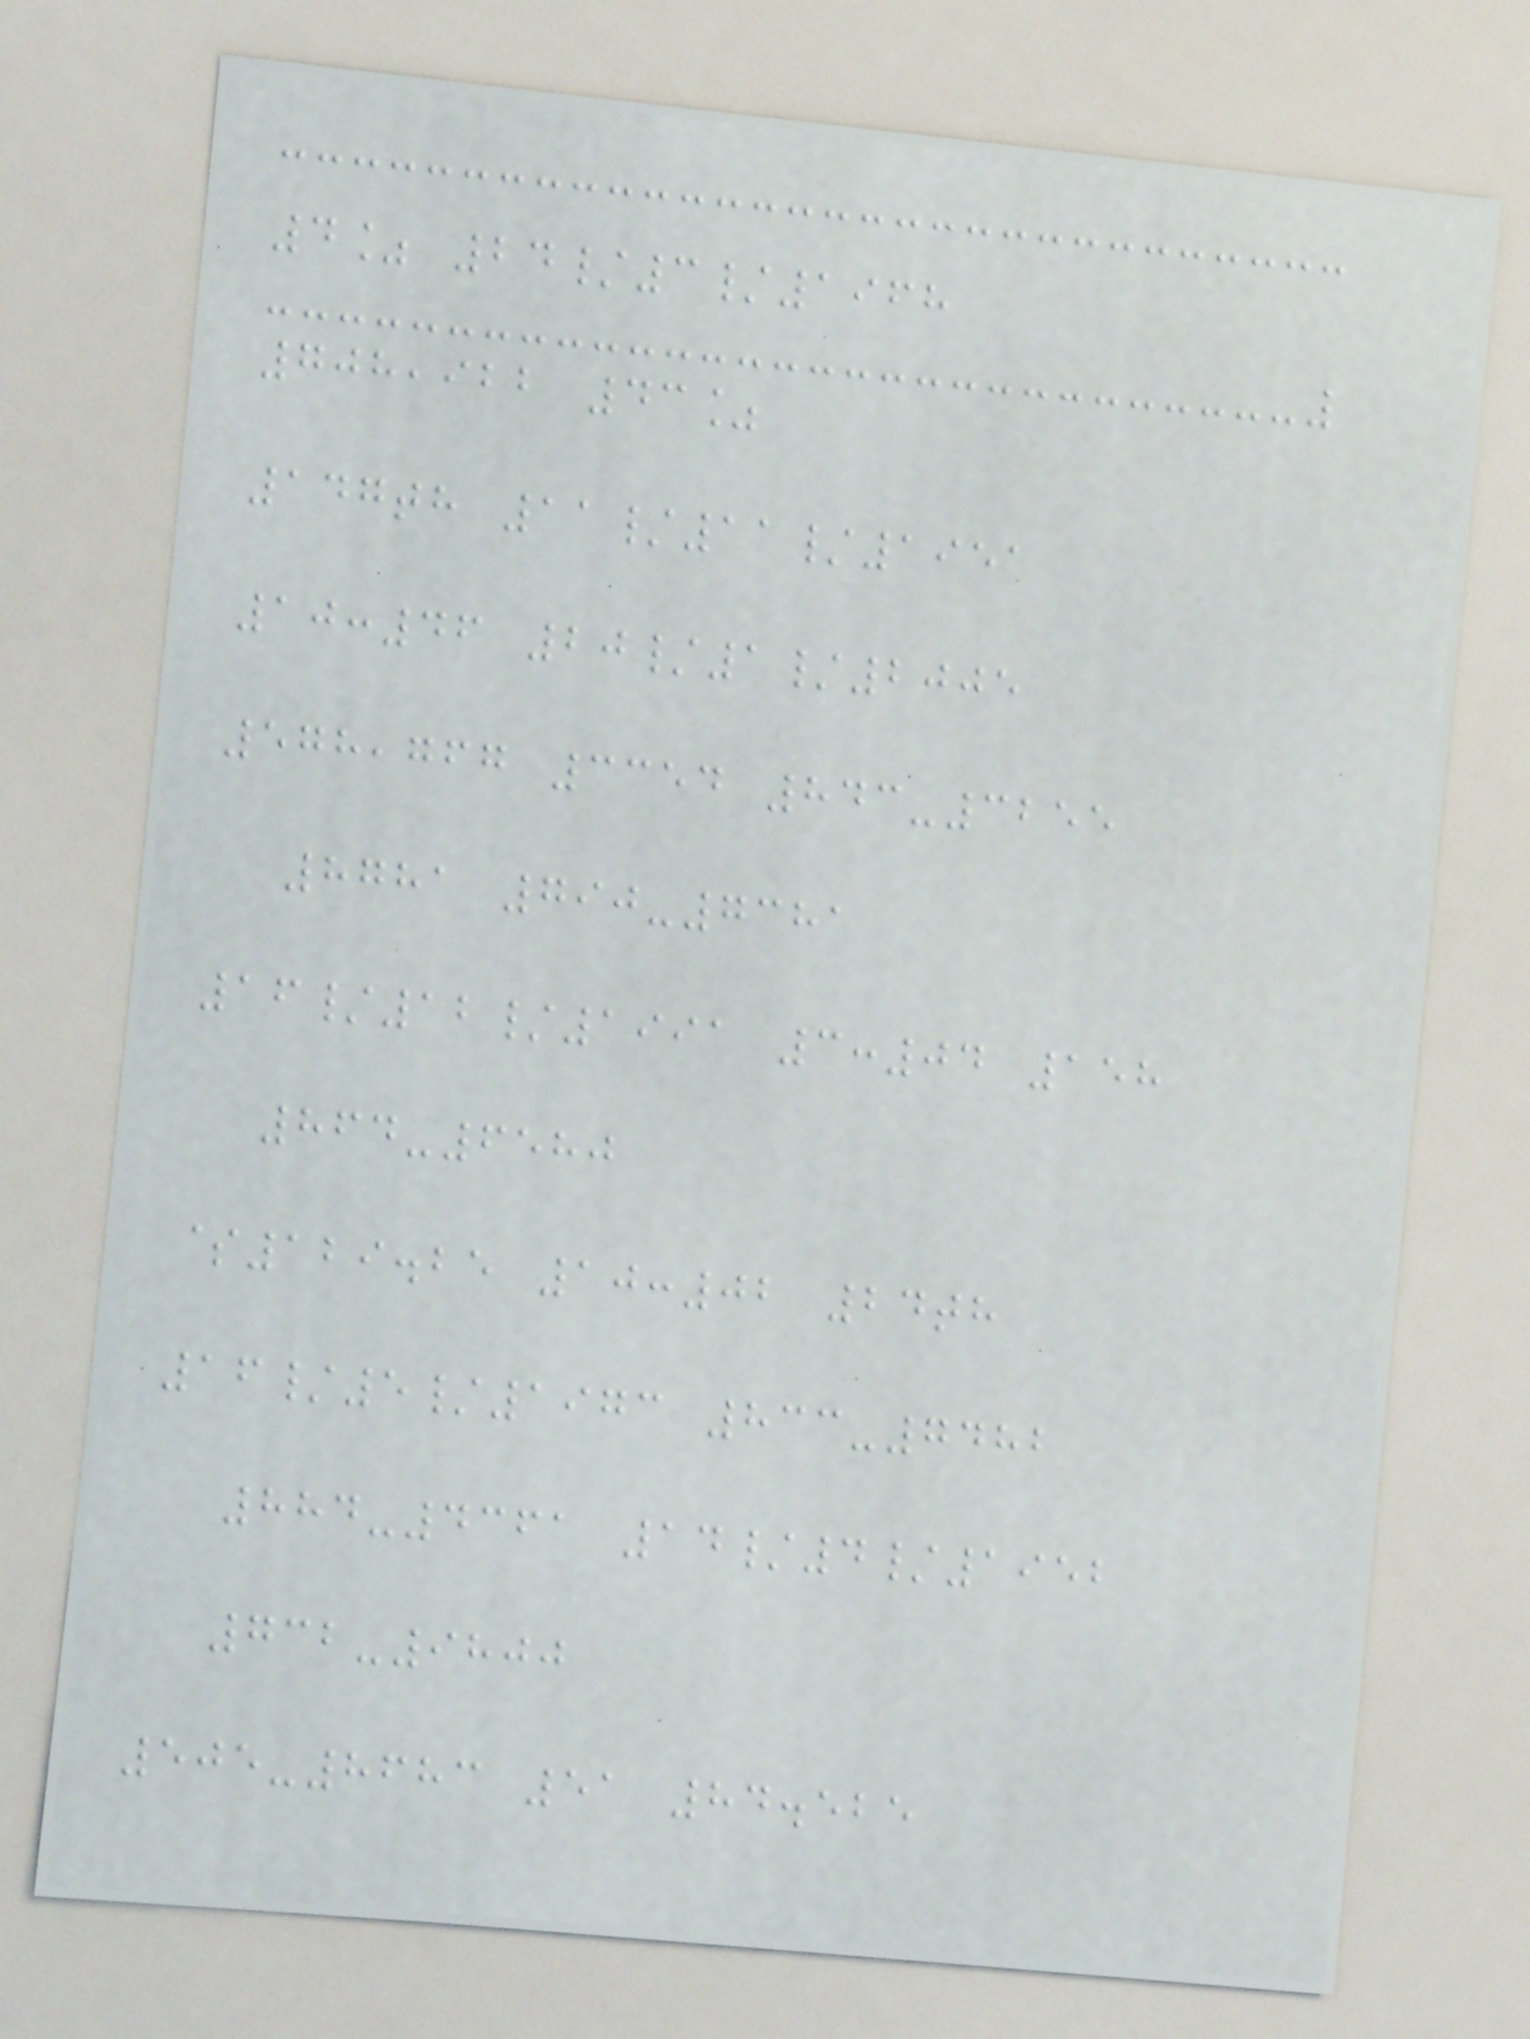4% 24/3/1968
708,922 43%
147th 11/11/1951
10:46 20/1/2005
578,767 3354 843-3255
8781 790-7381
16/12/1991 3:04 158
864-6580
$129.25 10:02 24th
16/5/1973 833-7482
884-4361 14/4/1952
732-9800
505-8683 51 84.525
